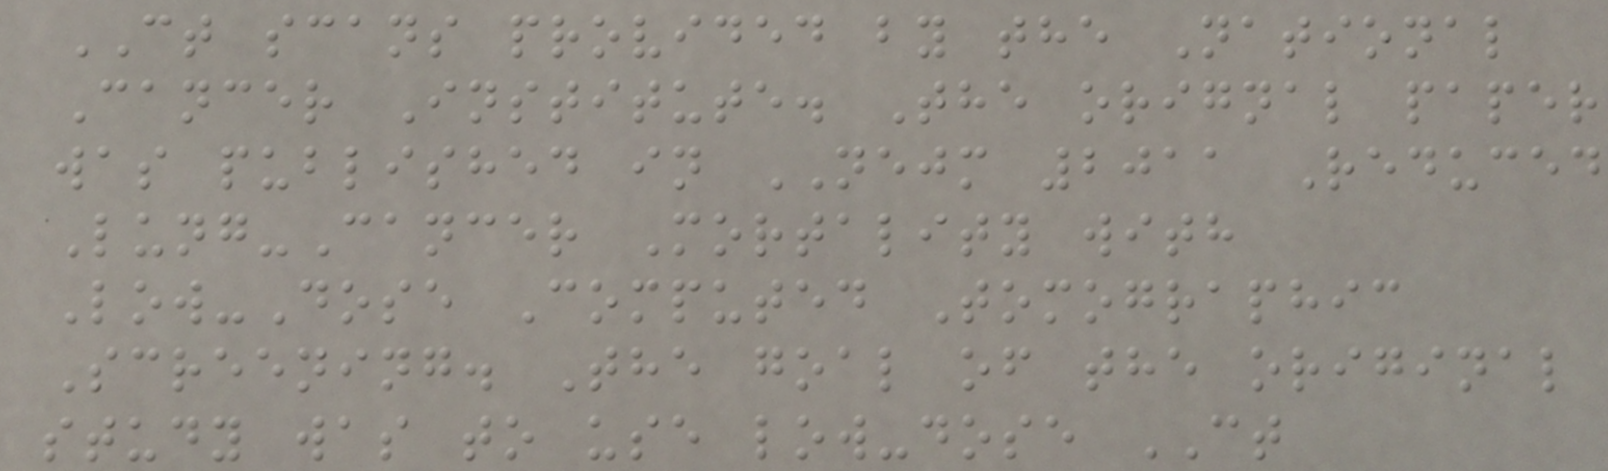CT scans provided by the National
Cancer Institute. The orignal paper
was published in NEJM 2011 Reduced
Lung-Cancer Mortality with
Low-Dose Computed Tomographic
Screening. The goal of the original
study was to use low-dose CT
